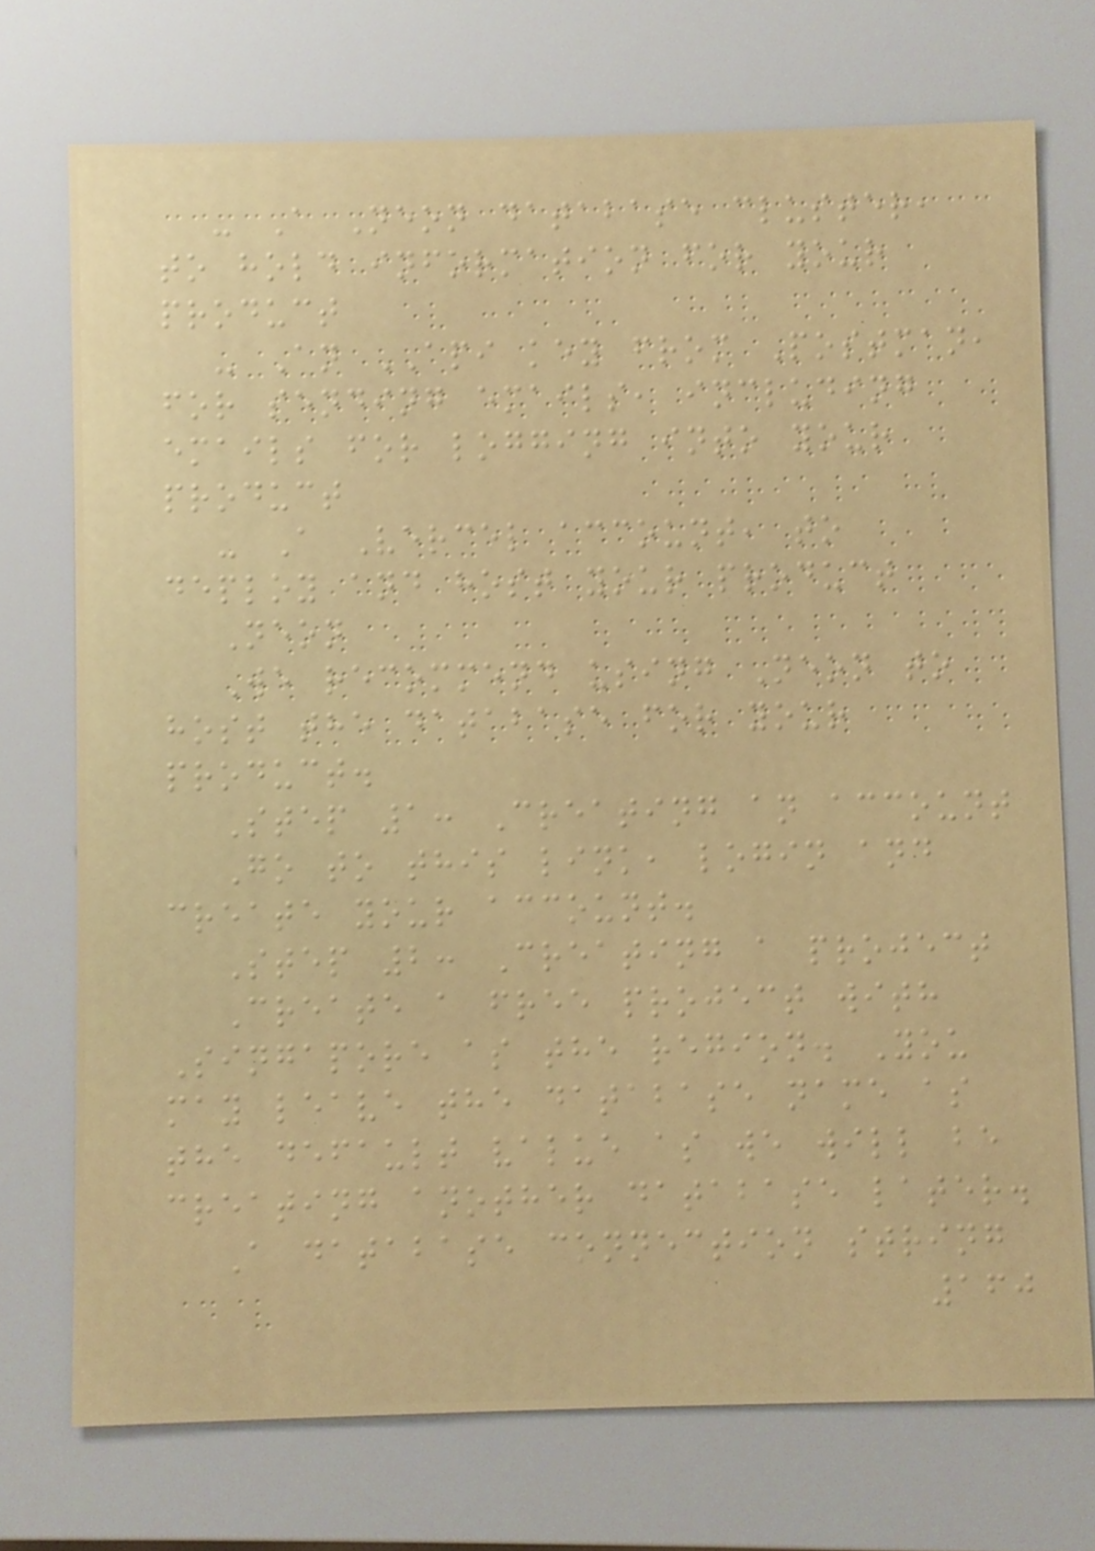- A Neon database cluster,
to hold information for your
product
- An API key from Postman,
for sending emails, including
emails for logging into your
product
- A Vercel account, to
deploy and host your product
Neon
We recommend using Neon to
host the database for your
product.
Step 1: Creating an account
Go to this link, login and
create your account.
Step 2: Creating a project
Create a free project with
Singapore as the region. You
may leave the database name as
the default value as we will be
creating another database later.
A database connection string
160
